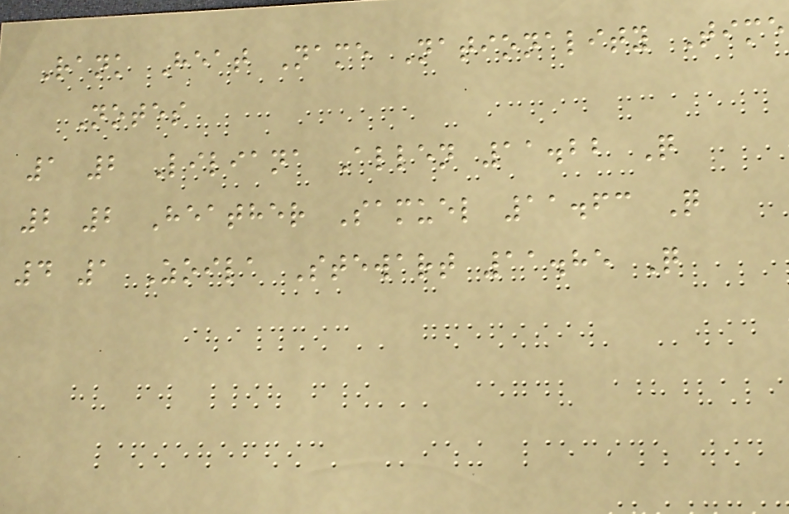Rank Heat Name Nationality Time
Notes
1 2 Liliana Allen 11.22 Q
2 2 Heather Samuel 11.63 Q
4 1 Zoila Stewart 11.85 Q
